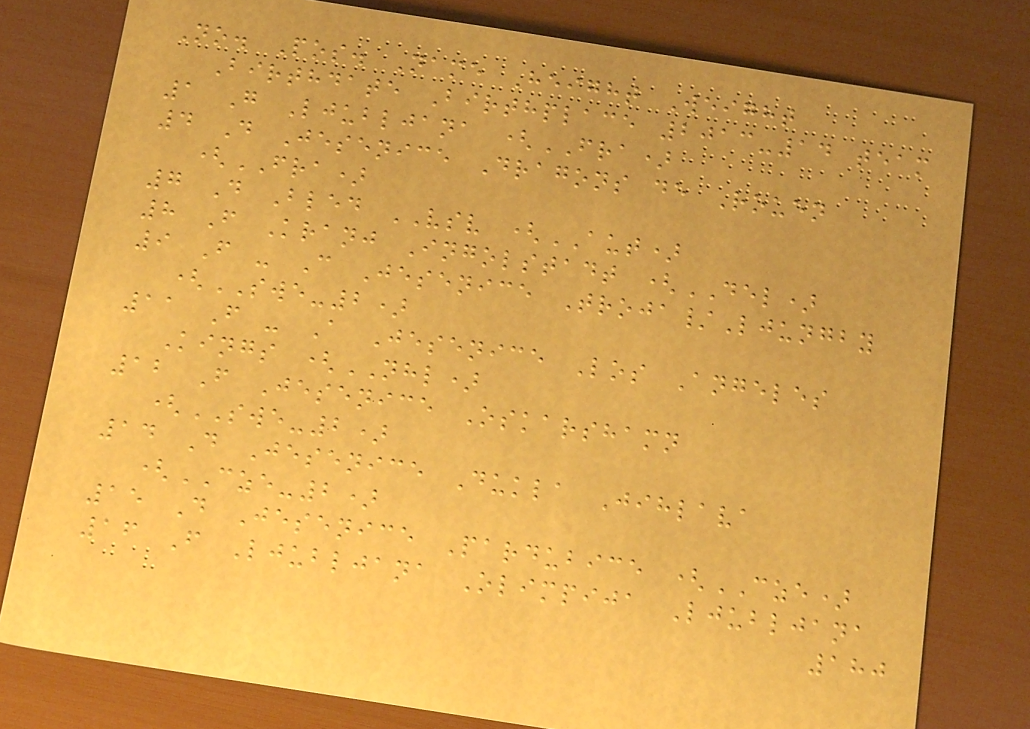No. Pos. Name Height Weight
Birthdate Birthplace 2013-14 team
1 G Ljubljana (FRA)
4 D Jesenice Dragons de Rouen
(FRA)
7 D Bled VSV (AUT)
8 F Kranj Ingolstadt (DEL)
9 F - C Jesenice Troja/Ljungby
(SWE-2)
11 F - A Jesenice Los Angeles
Kings (NHL)
12 F Jesenice Oskarshamn
(SWE-2)
14 D Jesenice Dukla Jihlava
(CZE-2)
15 D Jesenice Pardubice (CZE)
16 F Ljubljana Olimpija Ljubljana
180
